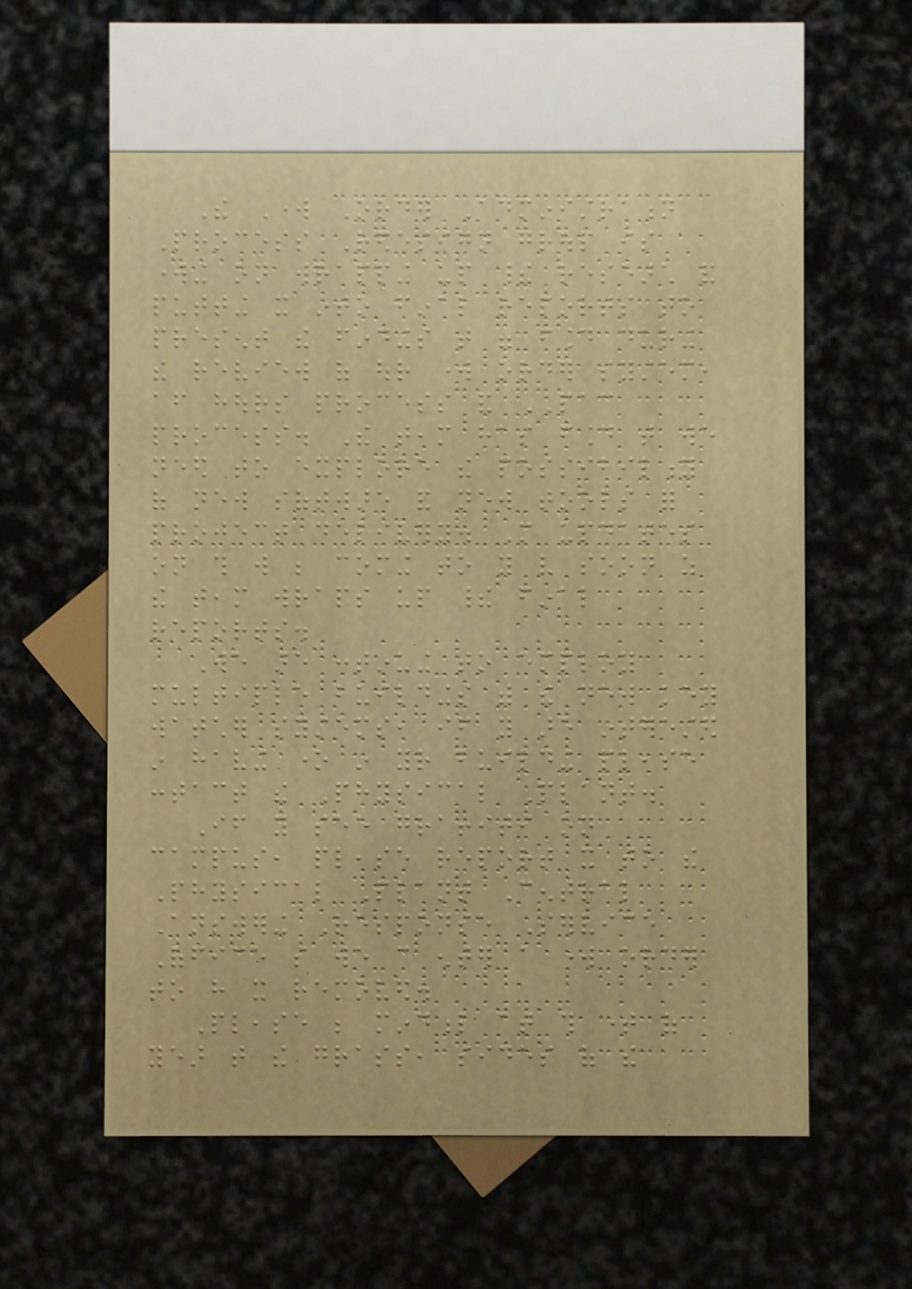The Work Order Administration
Process Redesign group is
working on wrapping up their research and
putting it into final reports to
present the findings that were found during
the review of our work order system,
after hours process and PAC
process. The team has found that we
need to explore the possibility
of new software and new tools for
project delivery. More updates
on this will be coming to you very soon as
the team wraps up their final
reports.
We are continuing to employ
multiple buildings with the new key
watcher systems, if you are interested
in having one in your building please
contact the Physical Plant.
If you see graffiti on
campus, please report it to the
Physical Plant Central
Answering Response Service
Office so we can enter a work order
to have it removed.
Please be mindful at this time of
year that the grass, sides of the
